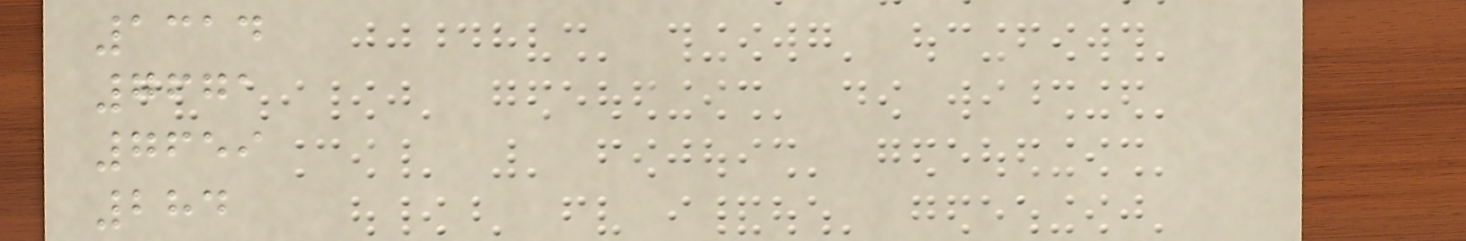1314
7671
7659
284
